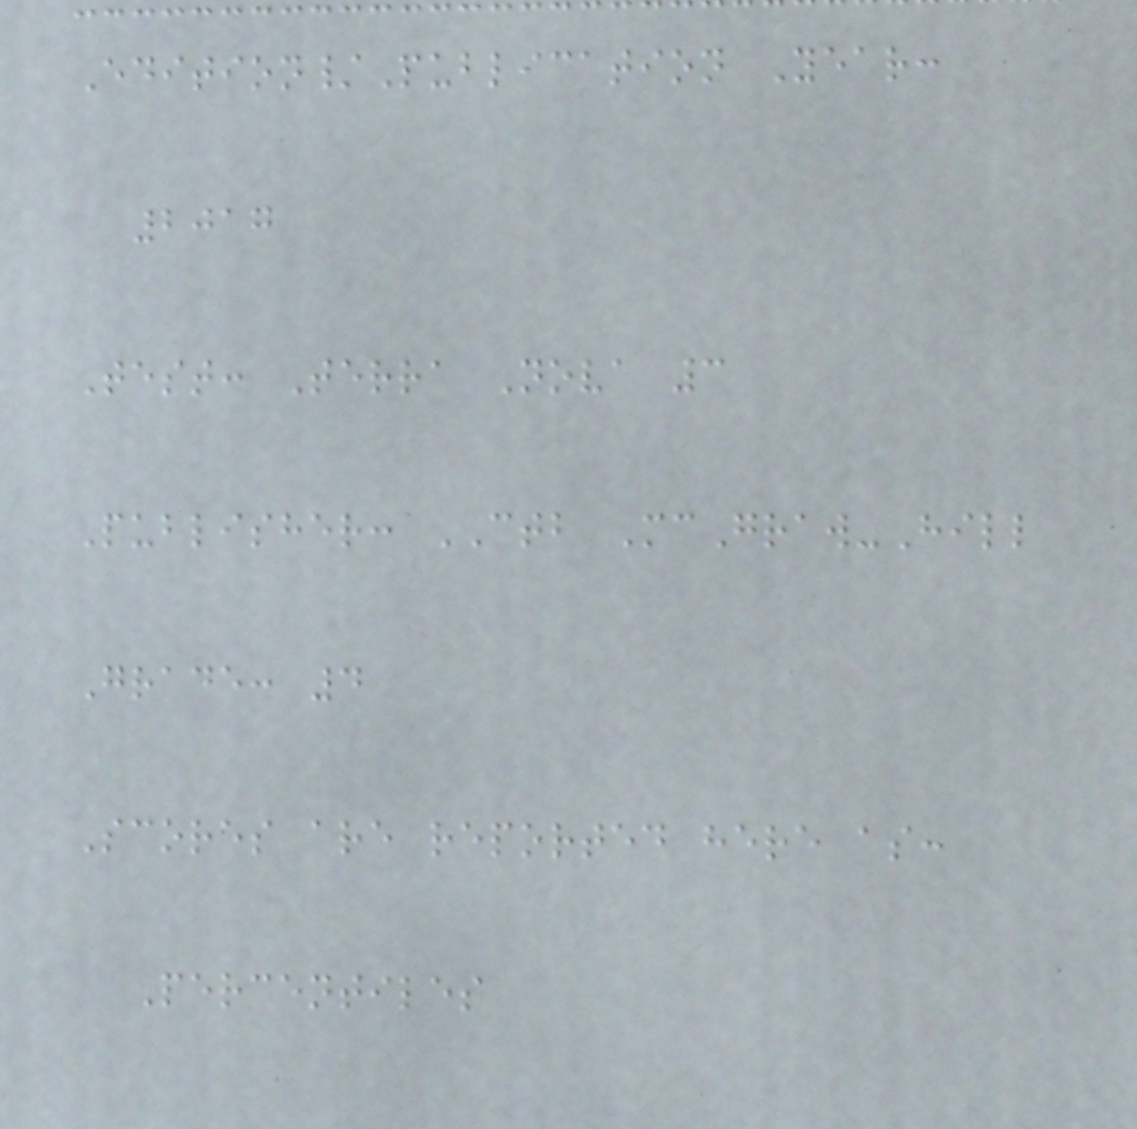Edition/Publication Year:
2017
Test: Terra Nova 3
Publisher: CTB McGraw-Hill
Grade: 4
Scores are reported here as:
Percentiles
